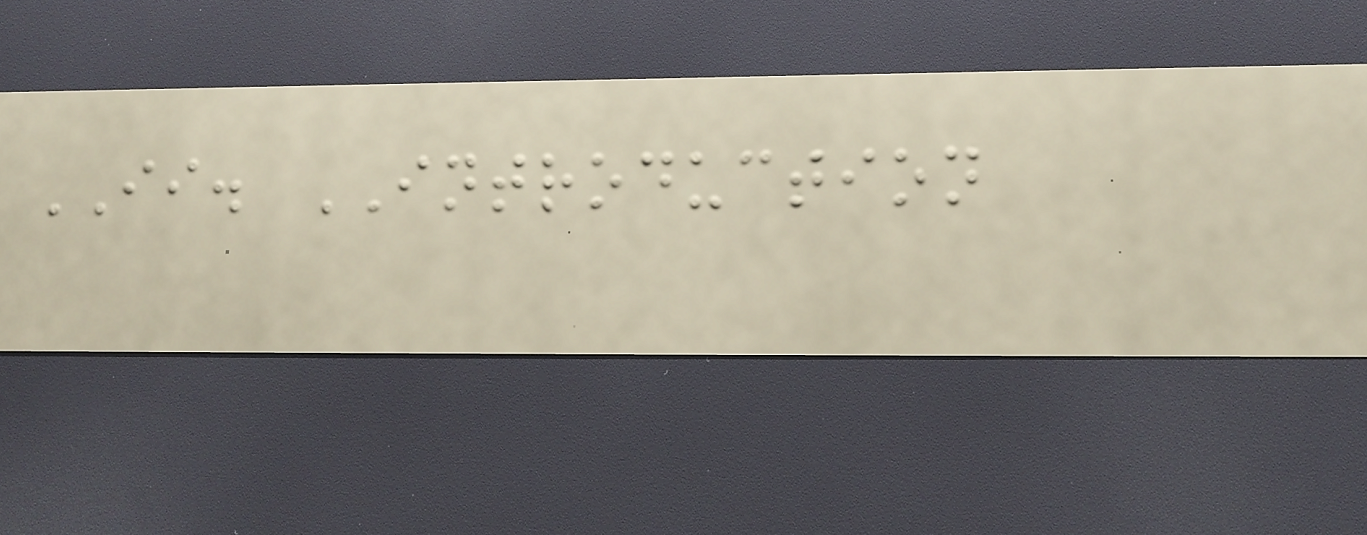II. INTRODUCTION
